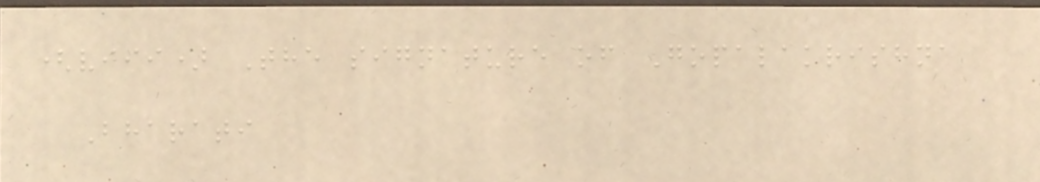(viii) The signature of Gopalakrishna
Bharati
